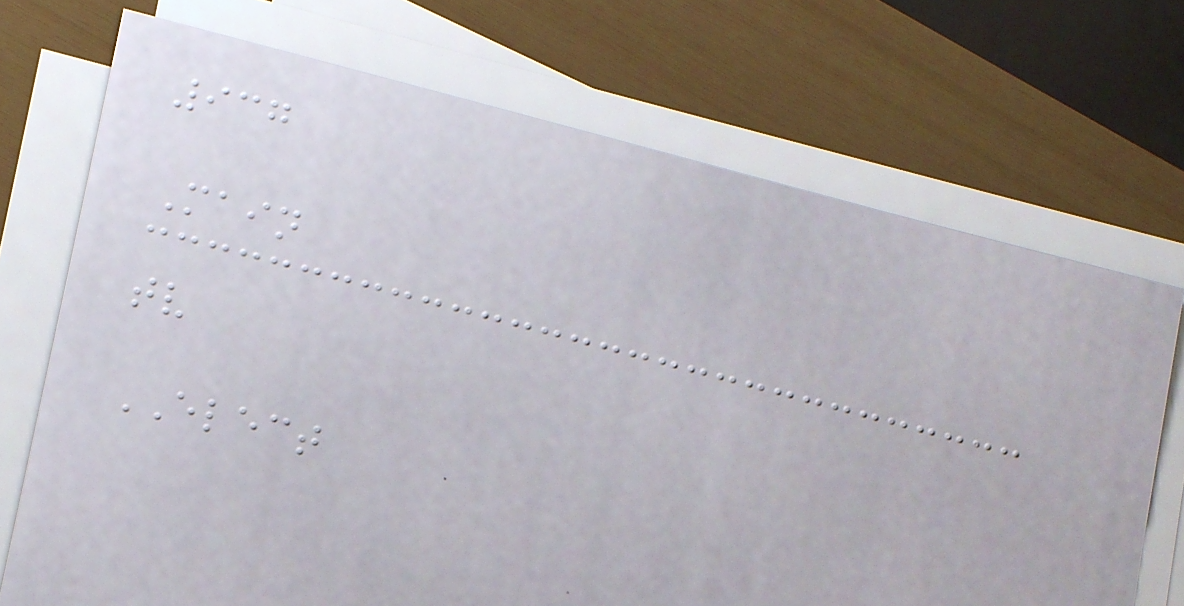937
Main
tv
ELECT
